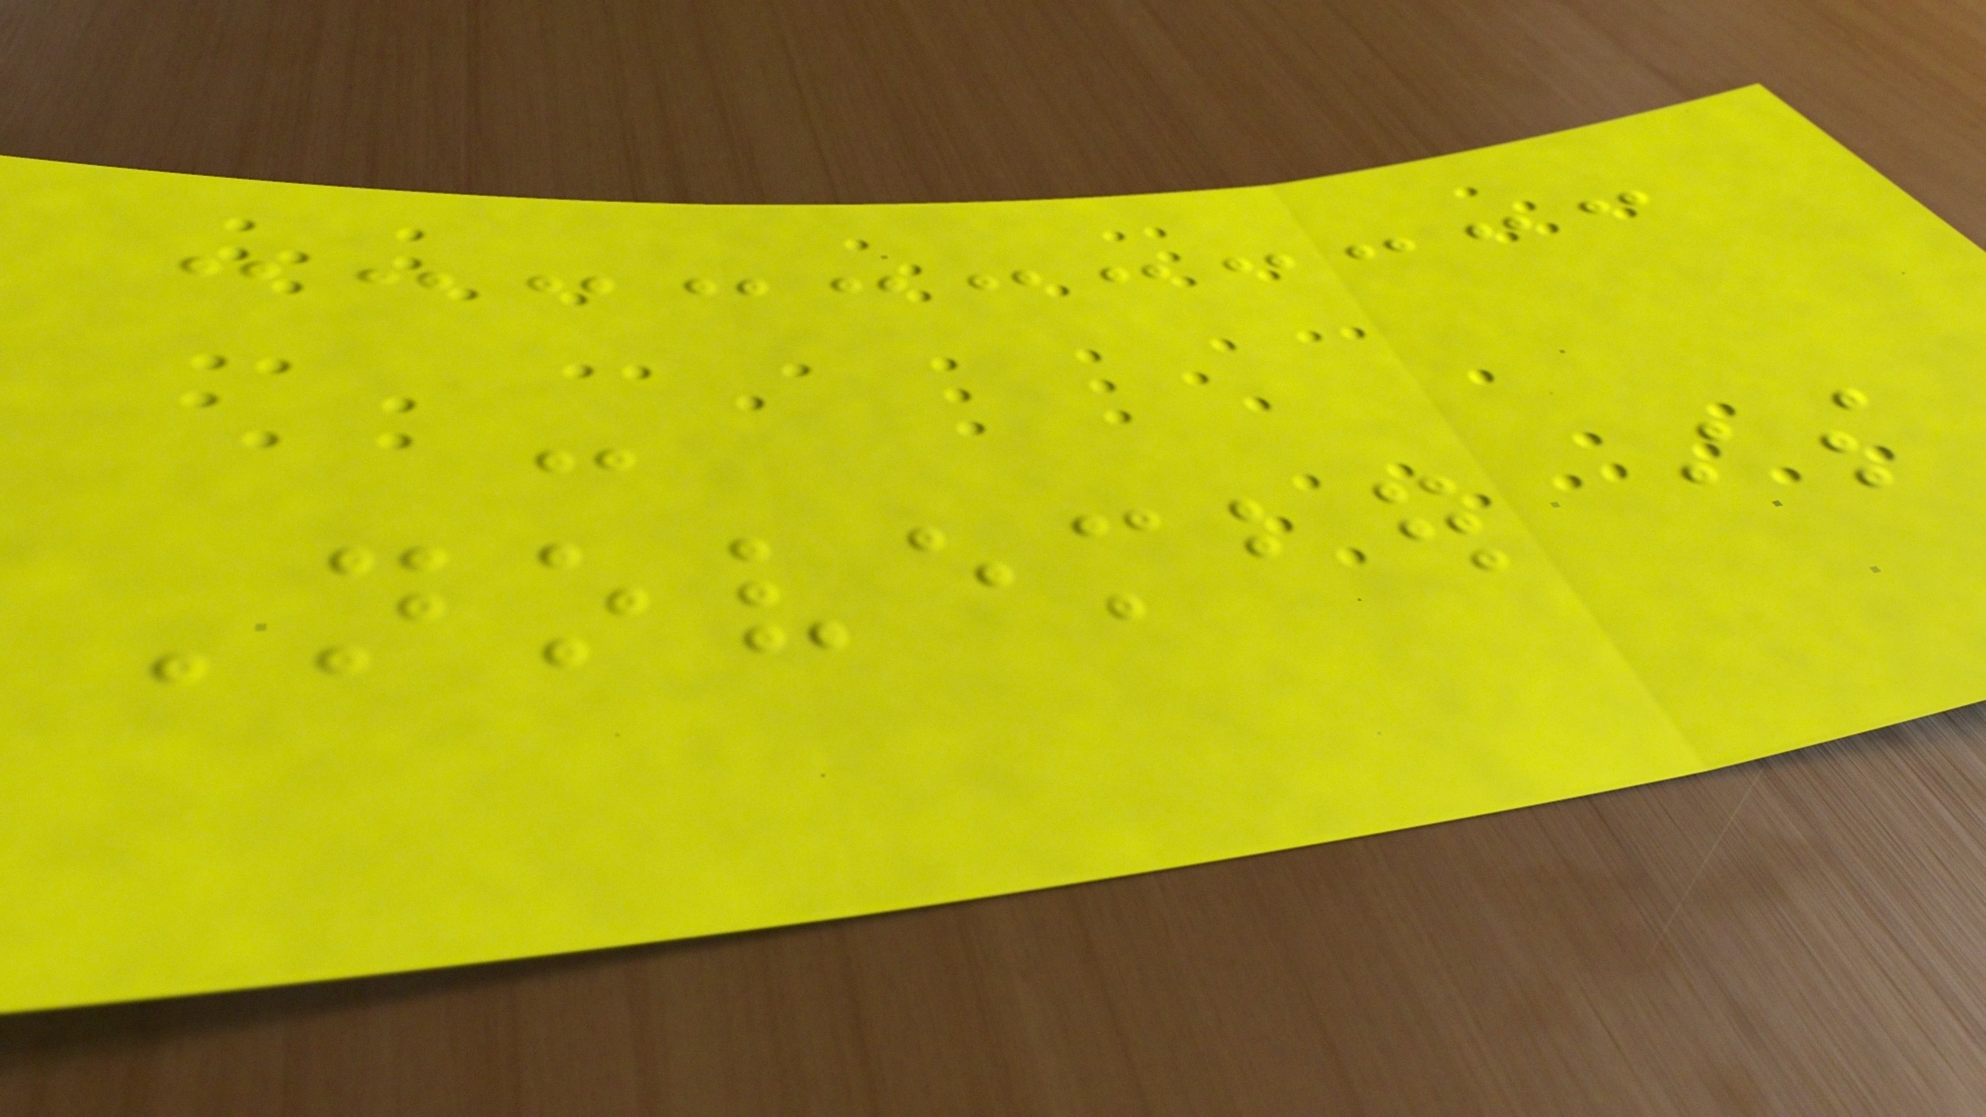-
November is
